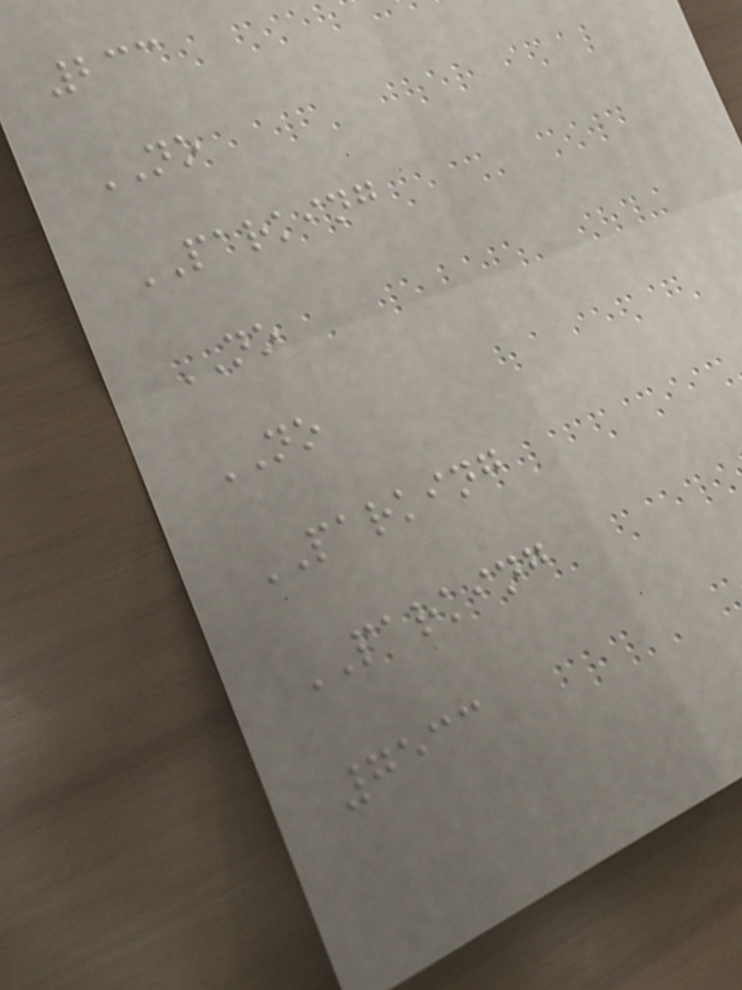233
NO
PARKING
NO
NO
PARKING
PARKING
7533
